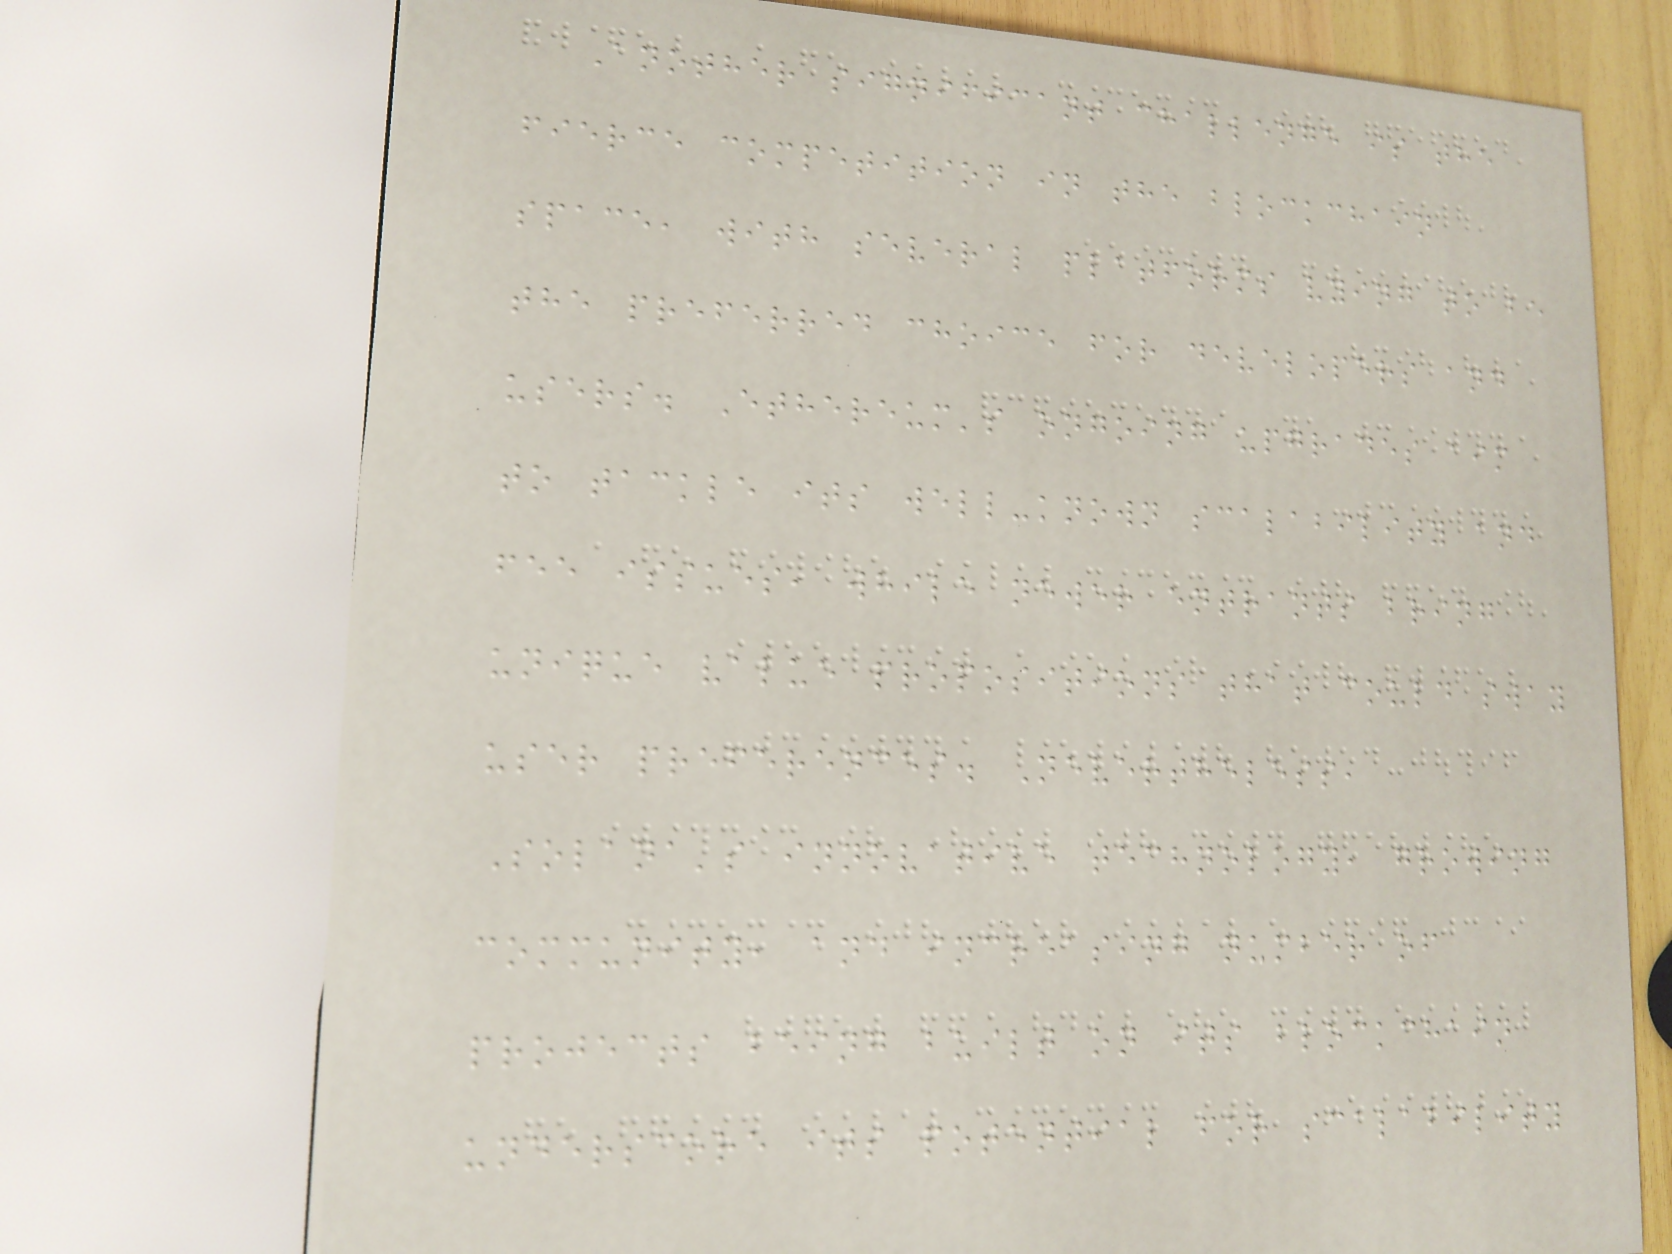Another significant challenge is the
fierce competition in the blockchain
space, with several platforms vying to be
the preferred choice for developers and
users. Ethereum's ongoing upgrades aim
to tackle its well-known scalability and
fee issues, while newer entrants bring
unique value propositions that could sway
user preferences. Nevertheless,
Solana's innovative technology, growing
community, and increasing number of
projects being built on its blockchain
underscore its potential for scalability
